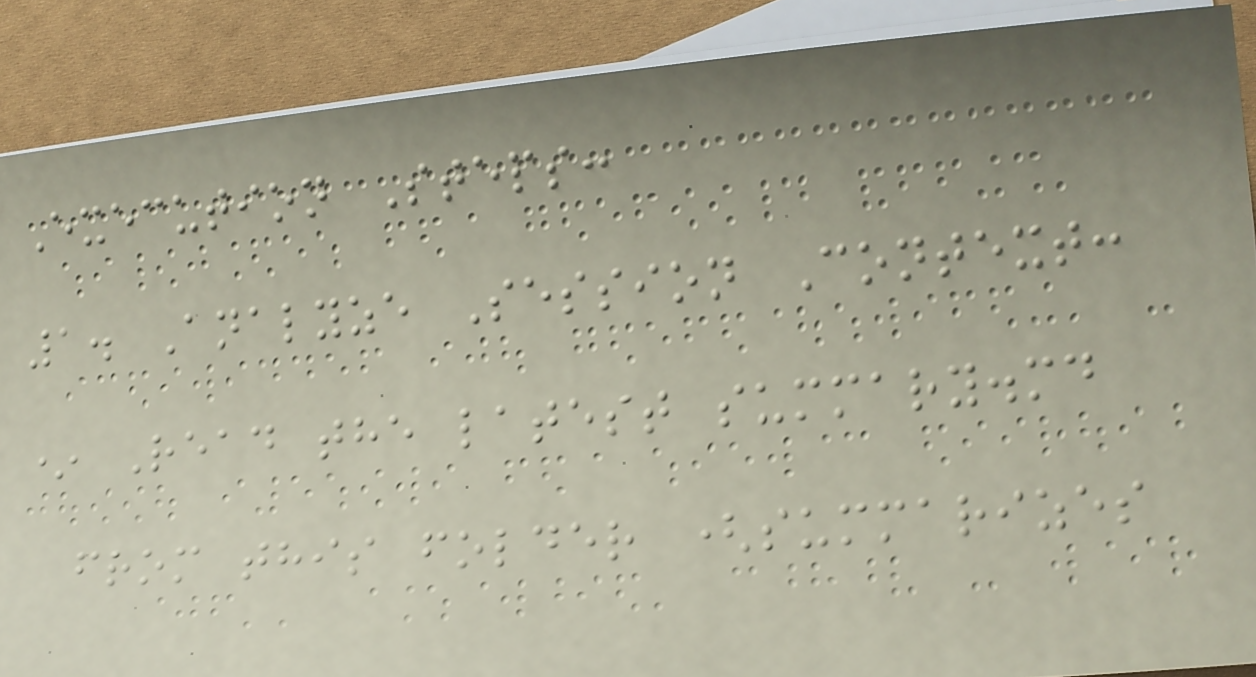Execution Steps:
1. Analyze Session Context:
* Read the latest summary.md
from this folder (summarizes
